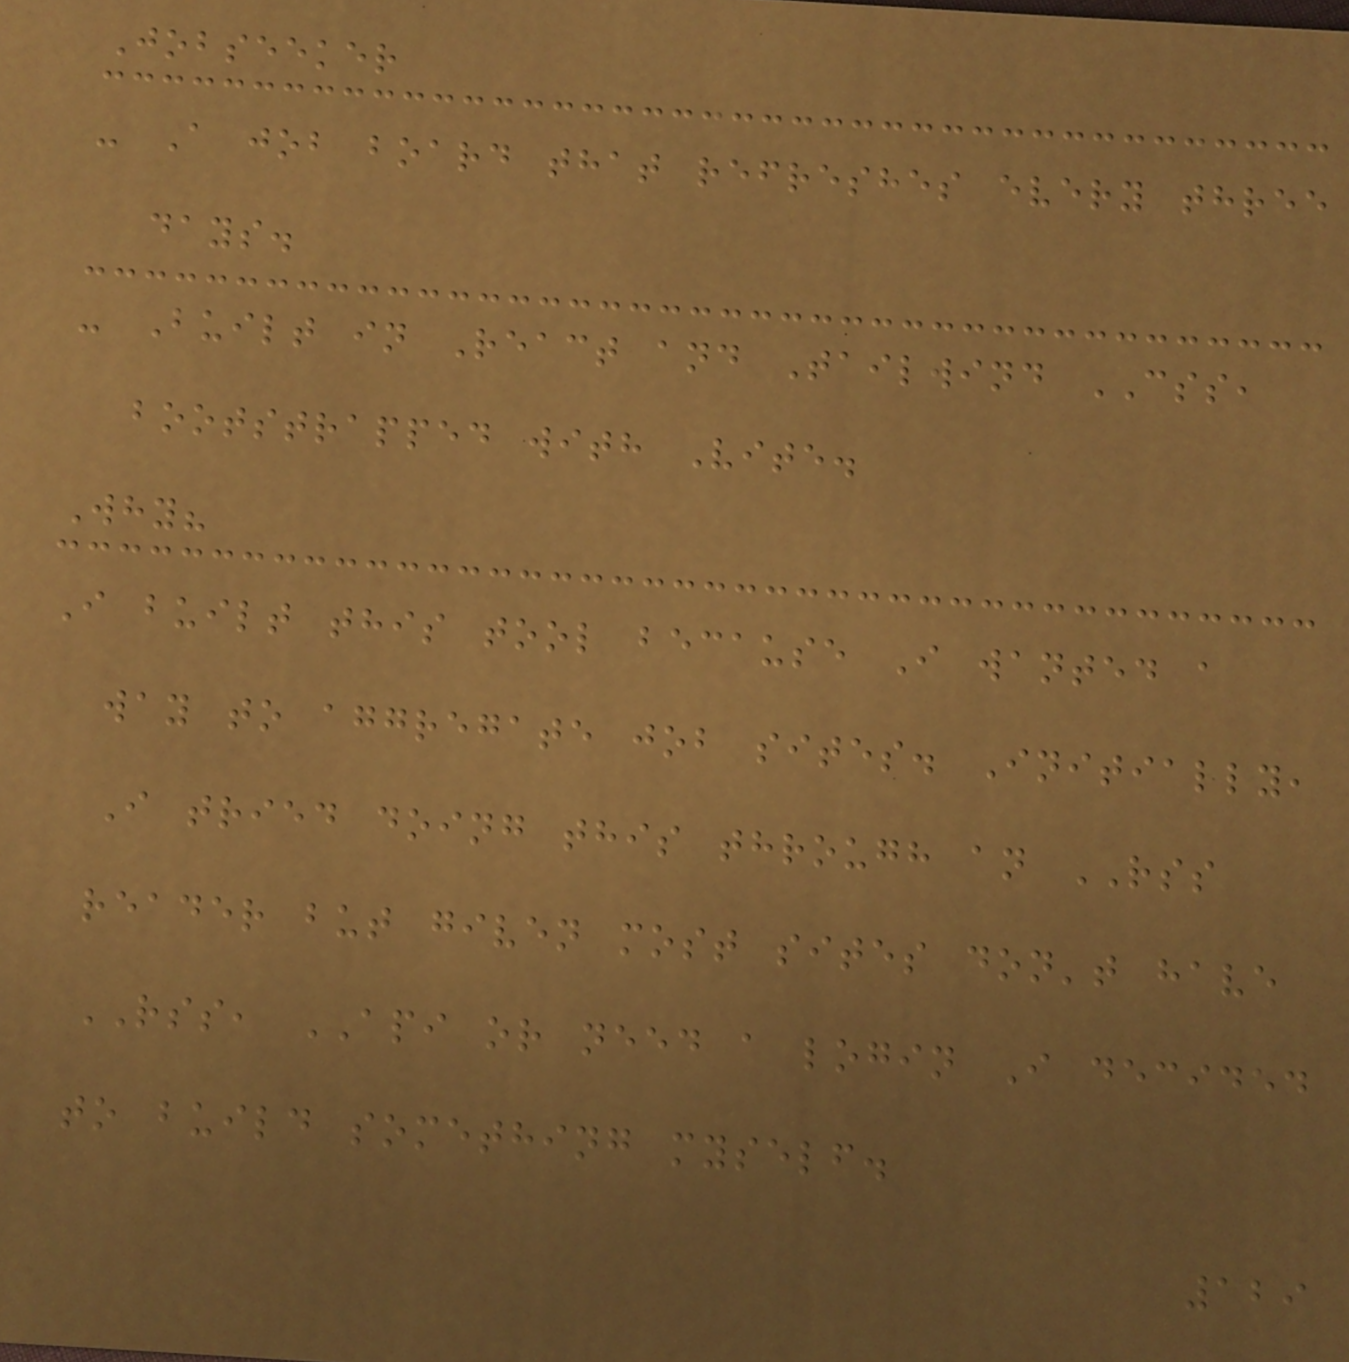Jobseeker
- A job board that refreshes every three
days.
- Built in React and Tailwind CSS,
bootstrapped with Vite.
Why?
I built this tool because I wanted a
way to aggregate job sites. Initially,
I tried doing this through an RSS
reader but given most sites don't have
RSS, API or need a login I decided
to build something myself.
129
